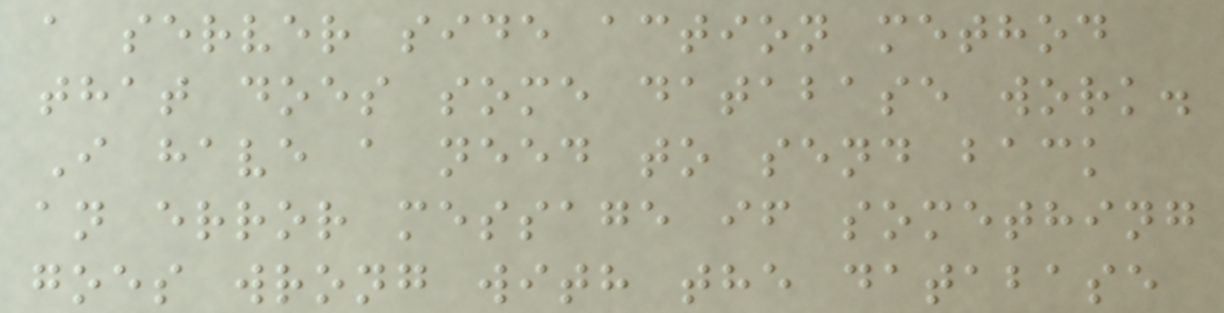a server side action method
that does some database work.
I have a need to send back
an error message if something
goes wrong with the database
